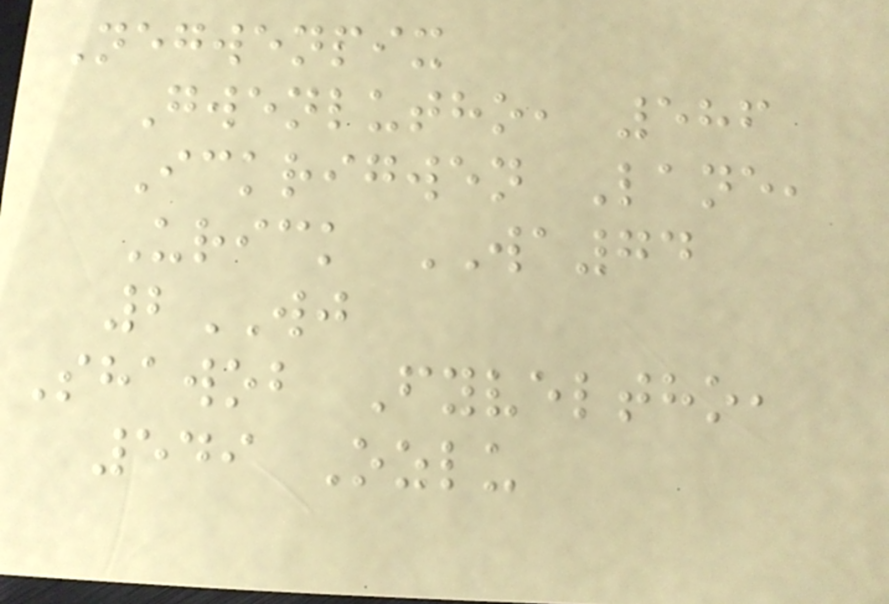Negwenpix
Gwenlutho, 586
Ickrigwen Lane,
Urick WA74
2WJ
Shawob Fyveltho,
549 Ozlu
